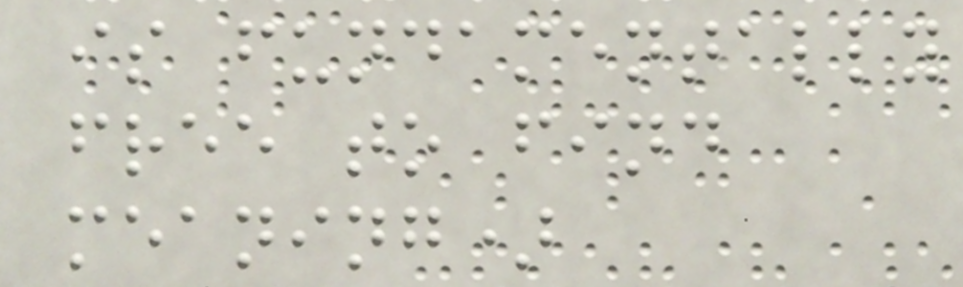is fundamentally
free to find
meaning)
